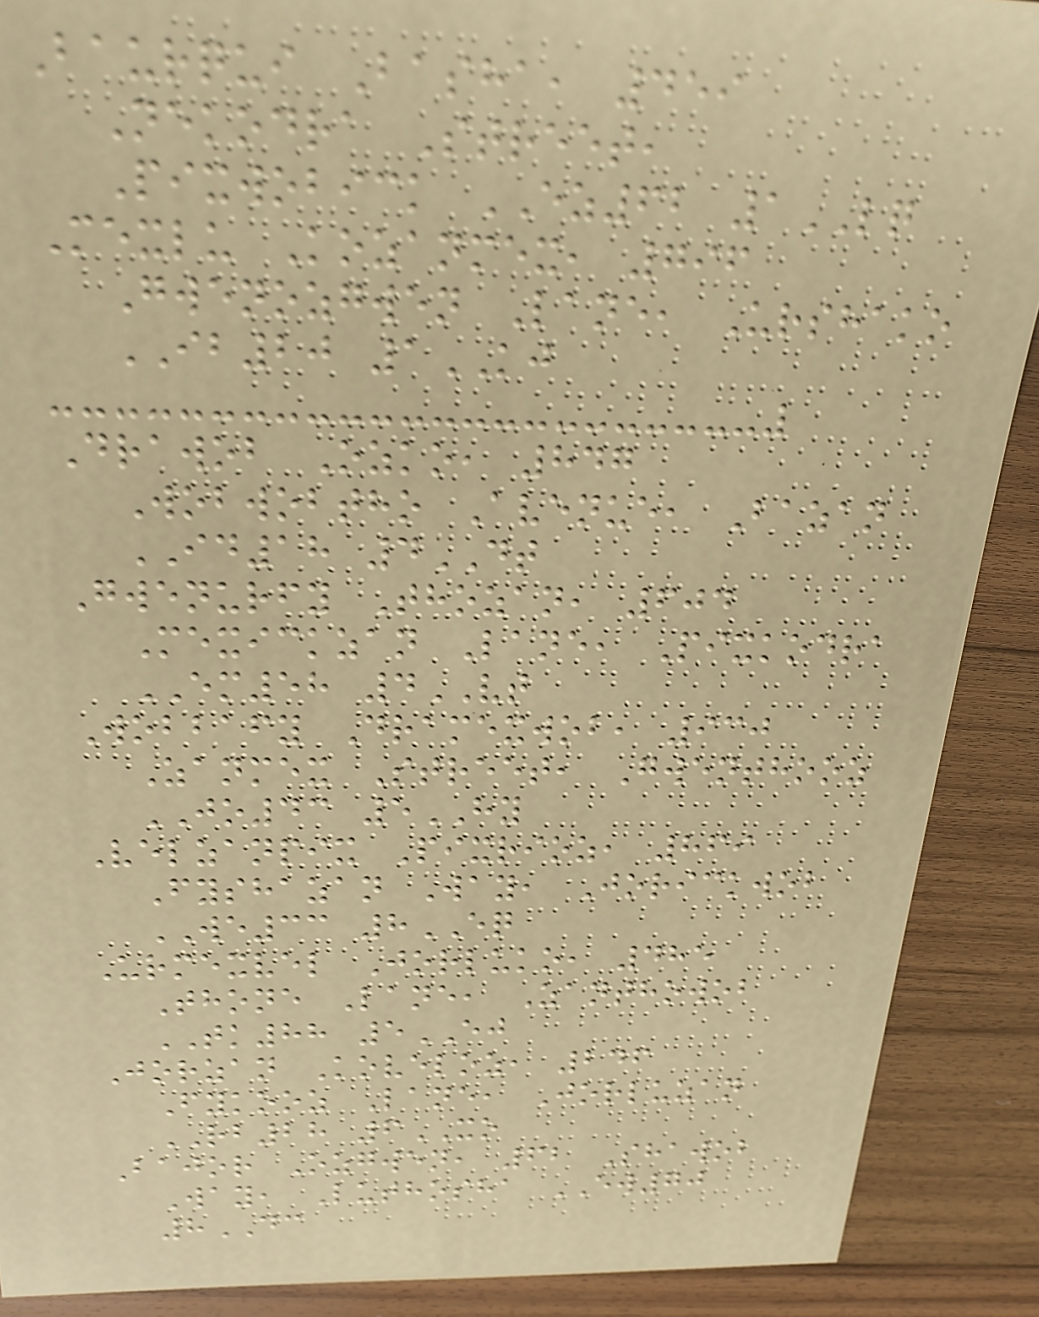Baurqui Basha, 459
Nekodra Street,
Pixwobick EZ62 1LQ
Mexlu Kozanmex, 796
Gwenozgwen Lane, Urshako
IB20 1KJ
Drawob Ozko, 847
Wobwobtho Avenue, Bazan
ID18 4DT
Gwenurfy Thozan, 604
Mexickzan Lane, Pixkodra
EM58 4VT
Wobbafy Dramexwob, 930
Zanmex Street, Gwenthooz
JO43 5HY
Velzanpix Pixrioz, 869
Fyshazan Way, Jorickwob
WE33 8EQ
Urmexvel Jorluko, 485
Thone Lane, Zanthowob
TK88 5EJ
Jorzan Koveloz, 246
Fykooz Lane, Jorluzan
RB28 6XO
Bajor Ozgwen, 62 Shawob
Way, Luthosha EW70
8DC
